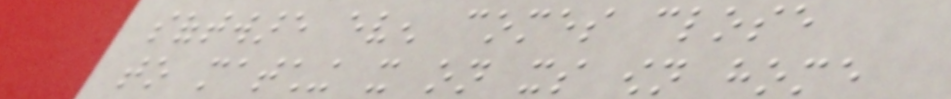software even comes close
to matching it on its own home
